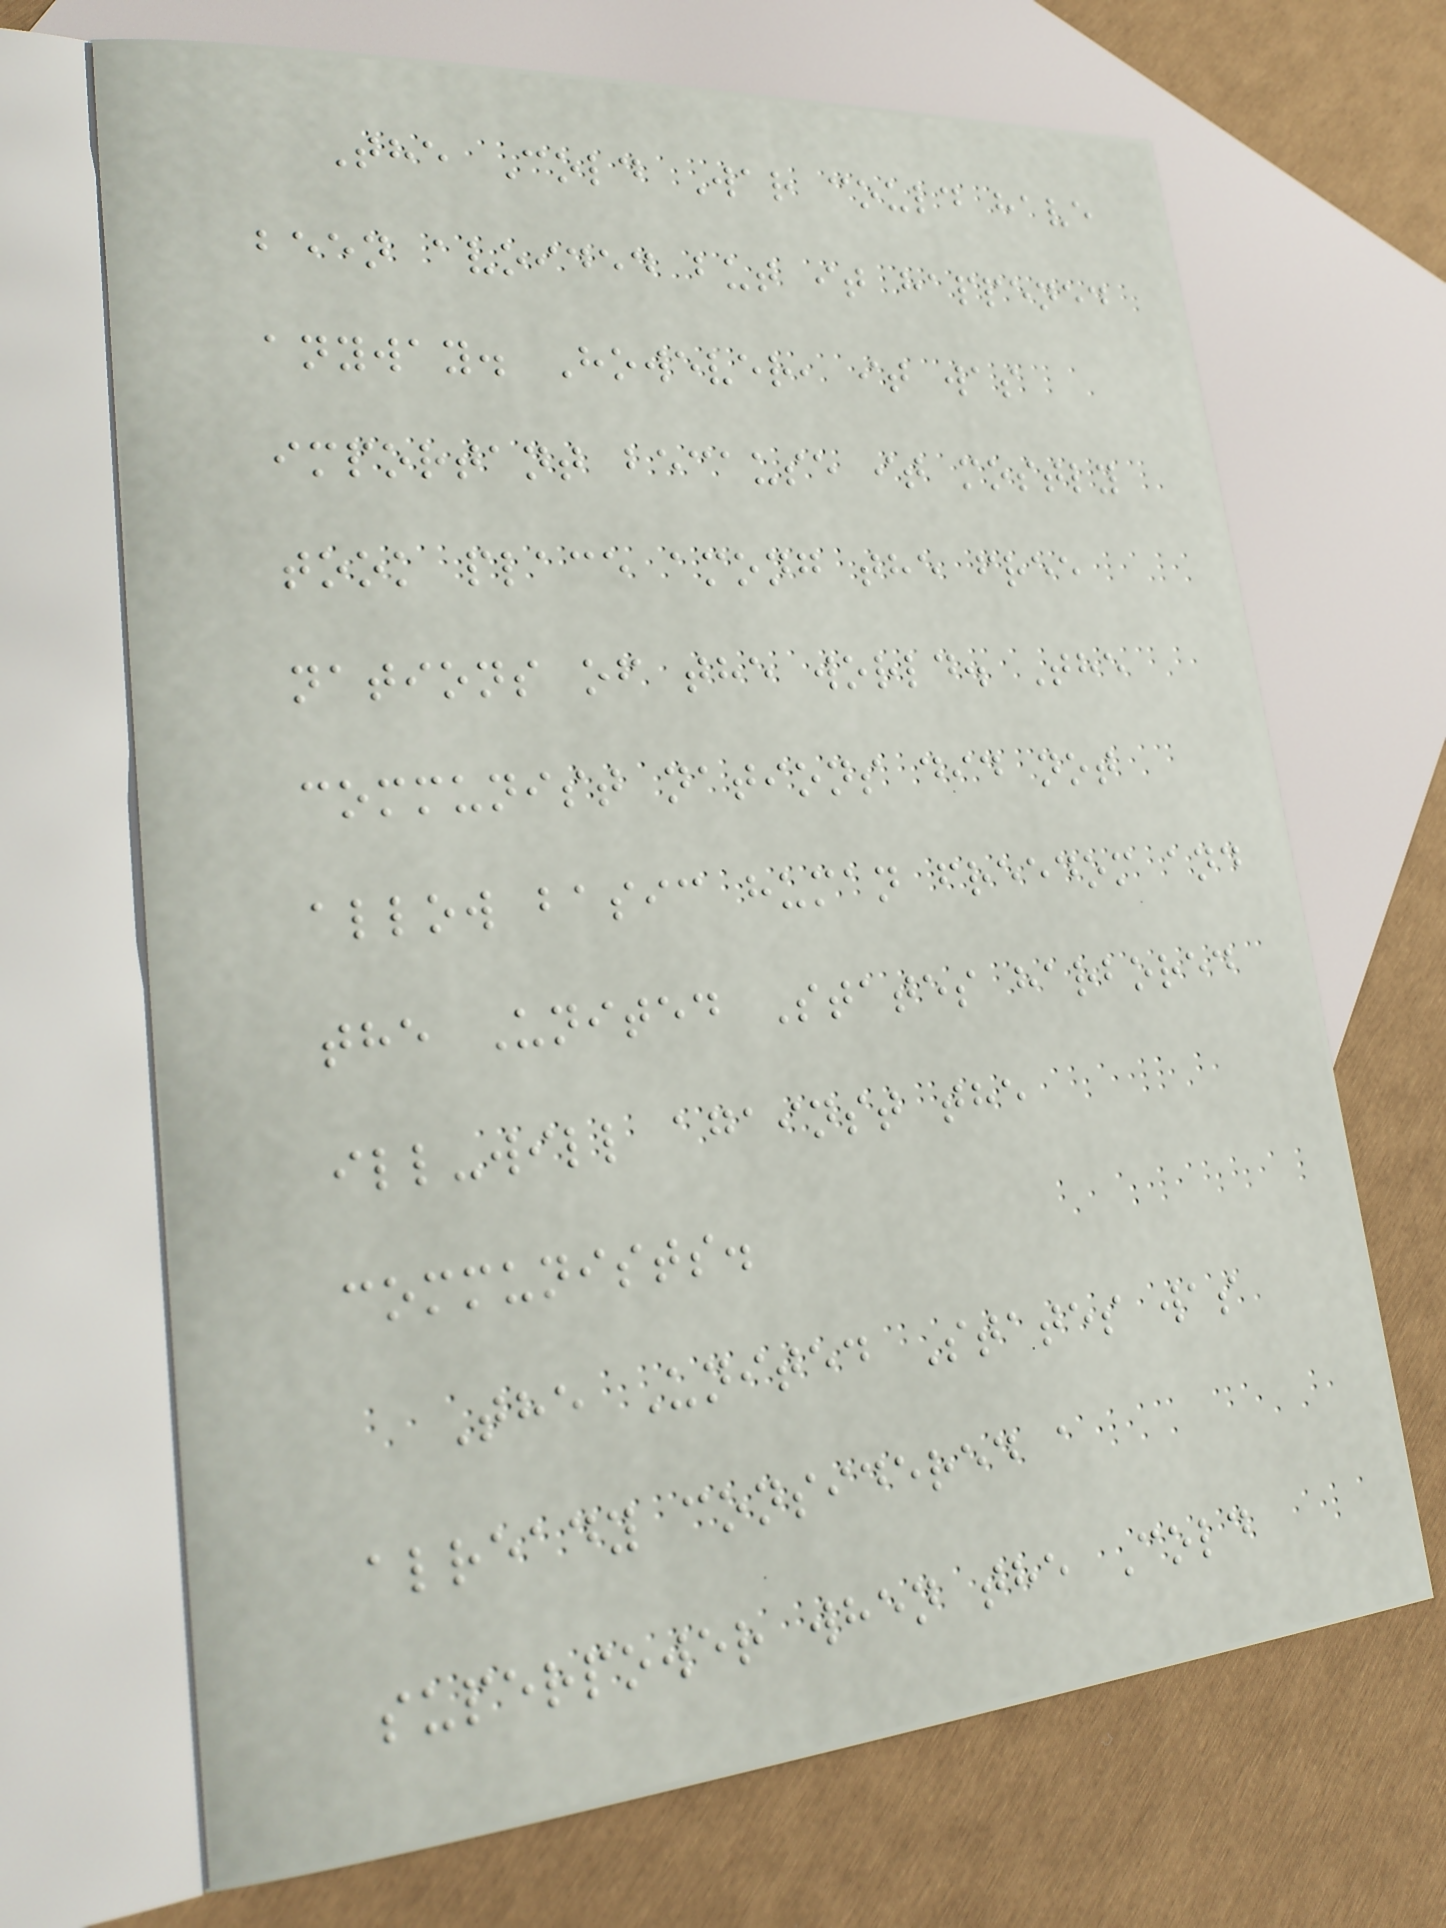The Cold War could have
been avoided but it happened
anyway. However, it was
important because it mostly
took place among the free
nations of the world. The
communist nations did not
allow basic human freedom and
the United States harbored
ill-will against the
communists.
The United States was
already considered a
superpower when the Cold
